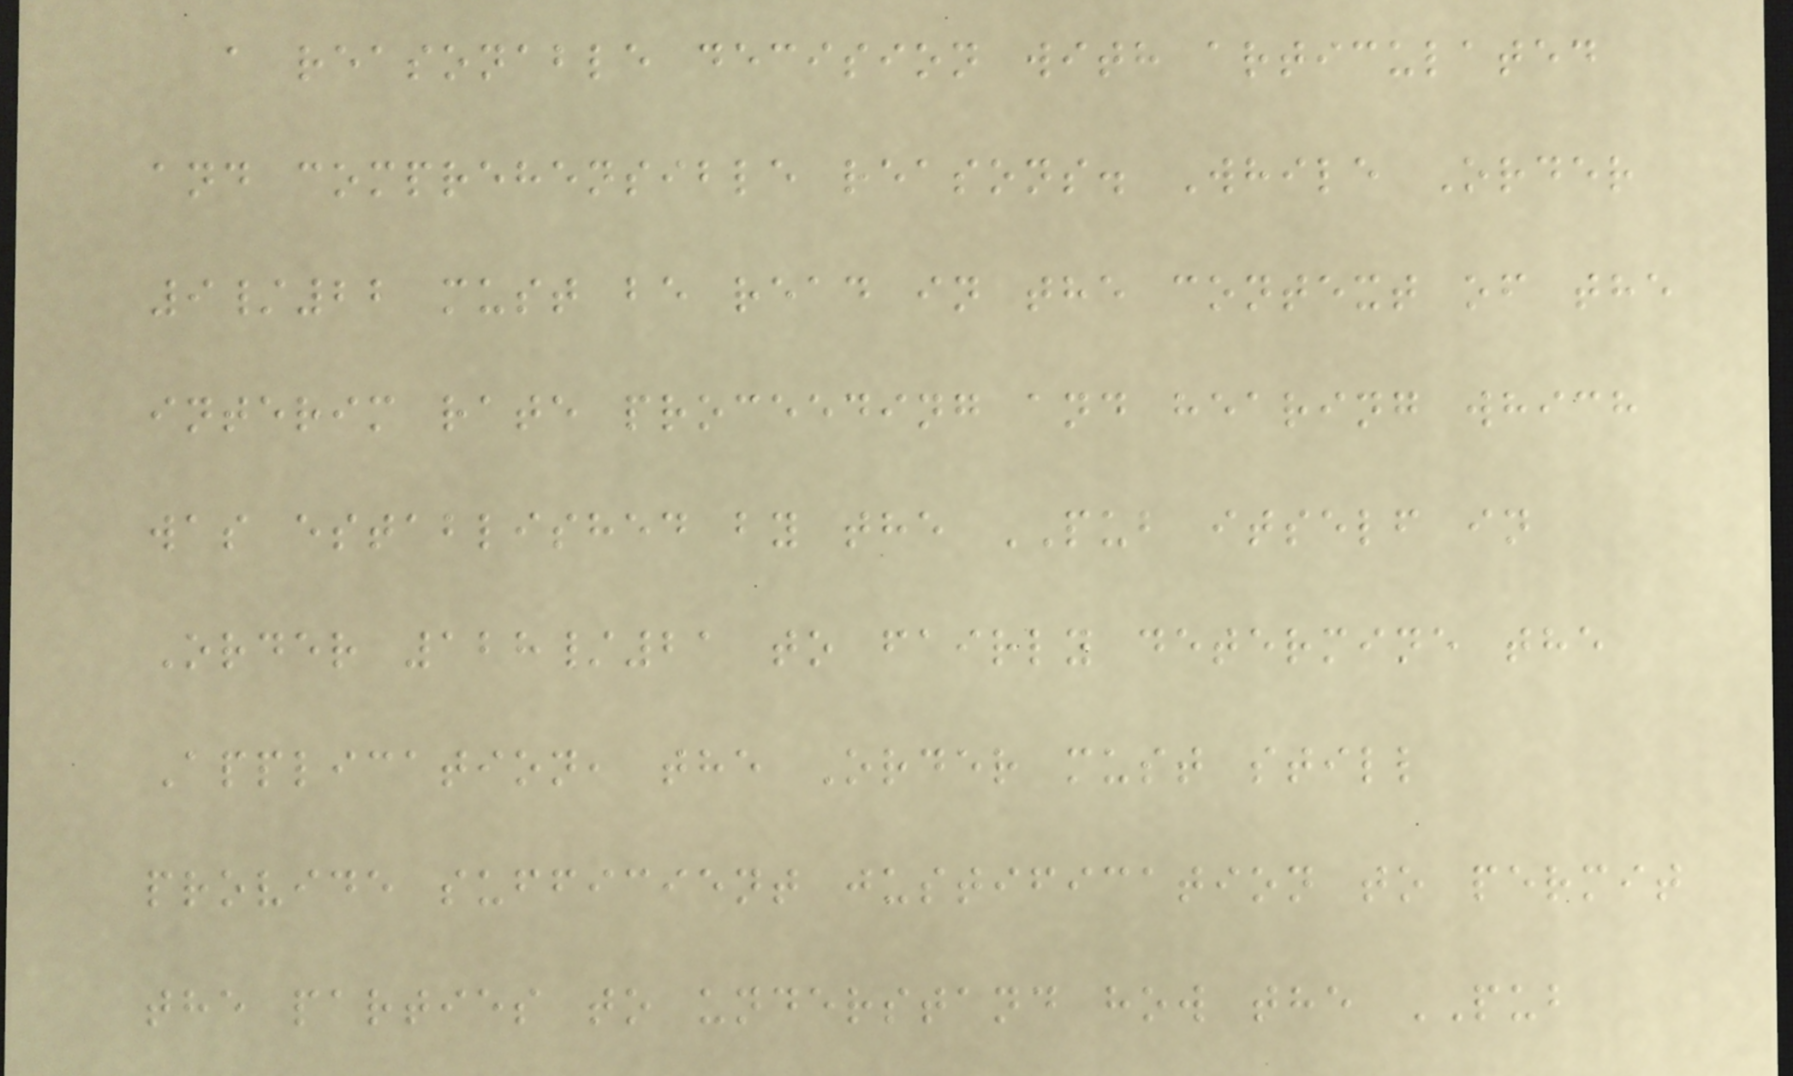a reasonable decision with articulated
and comprehensible reasons. While Order
9/22 must be read in the context of the
interim rate proceeding and hearing which
was established by the PUB itself in
Order 128/21 to fairly determine the
Application, the Order must still
provide sufficient justification to permit
the parties to understand how the PUB
